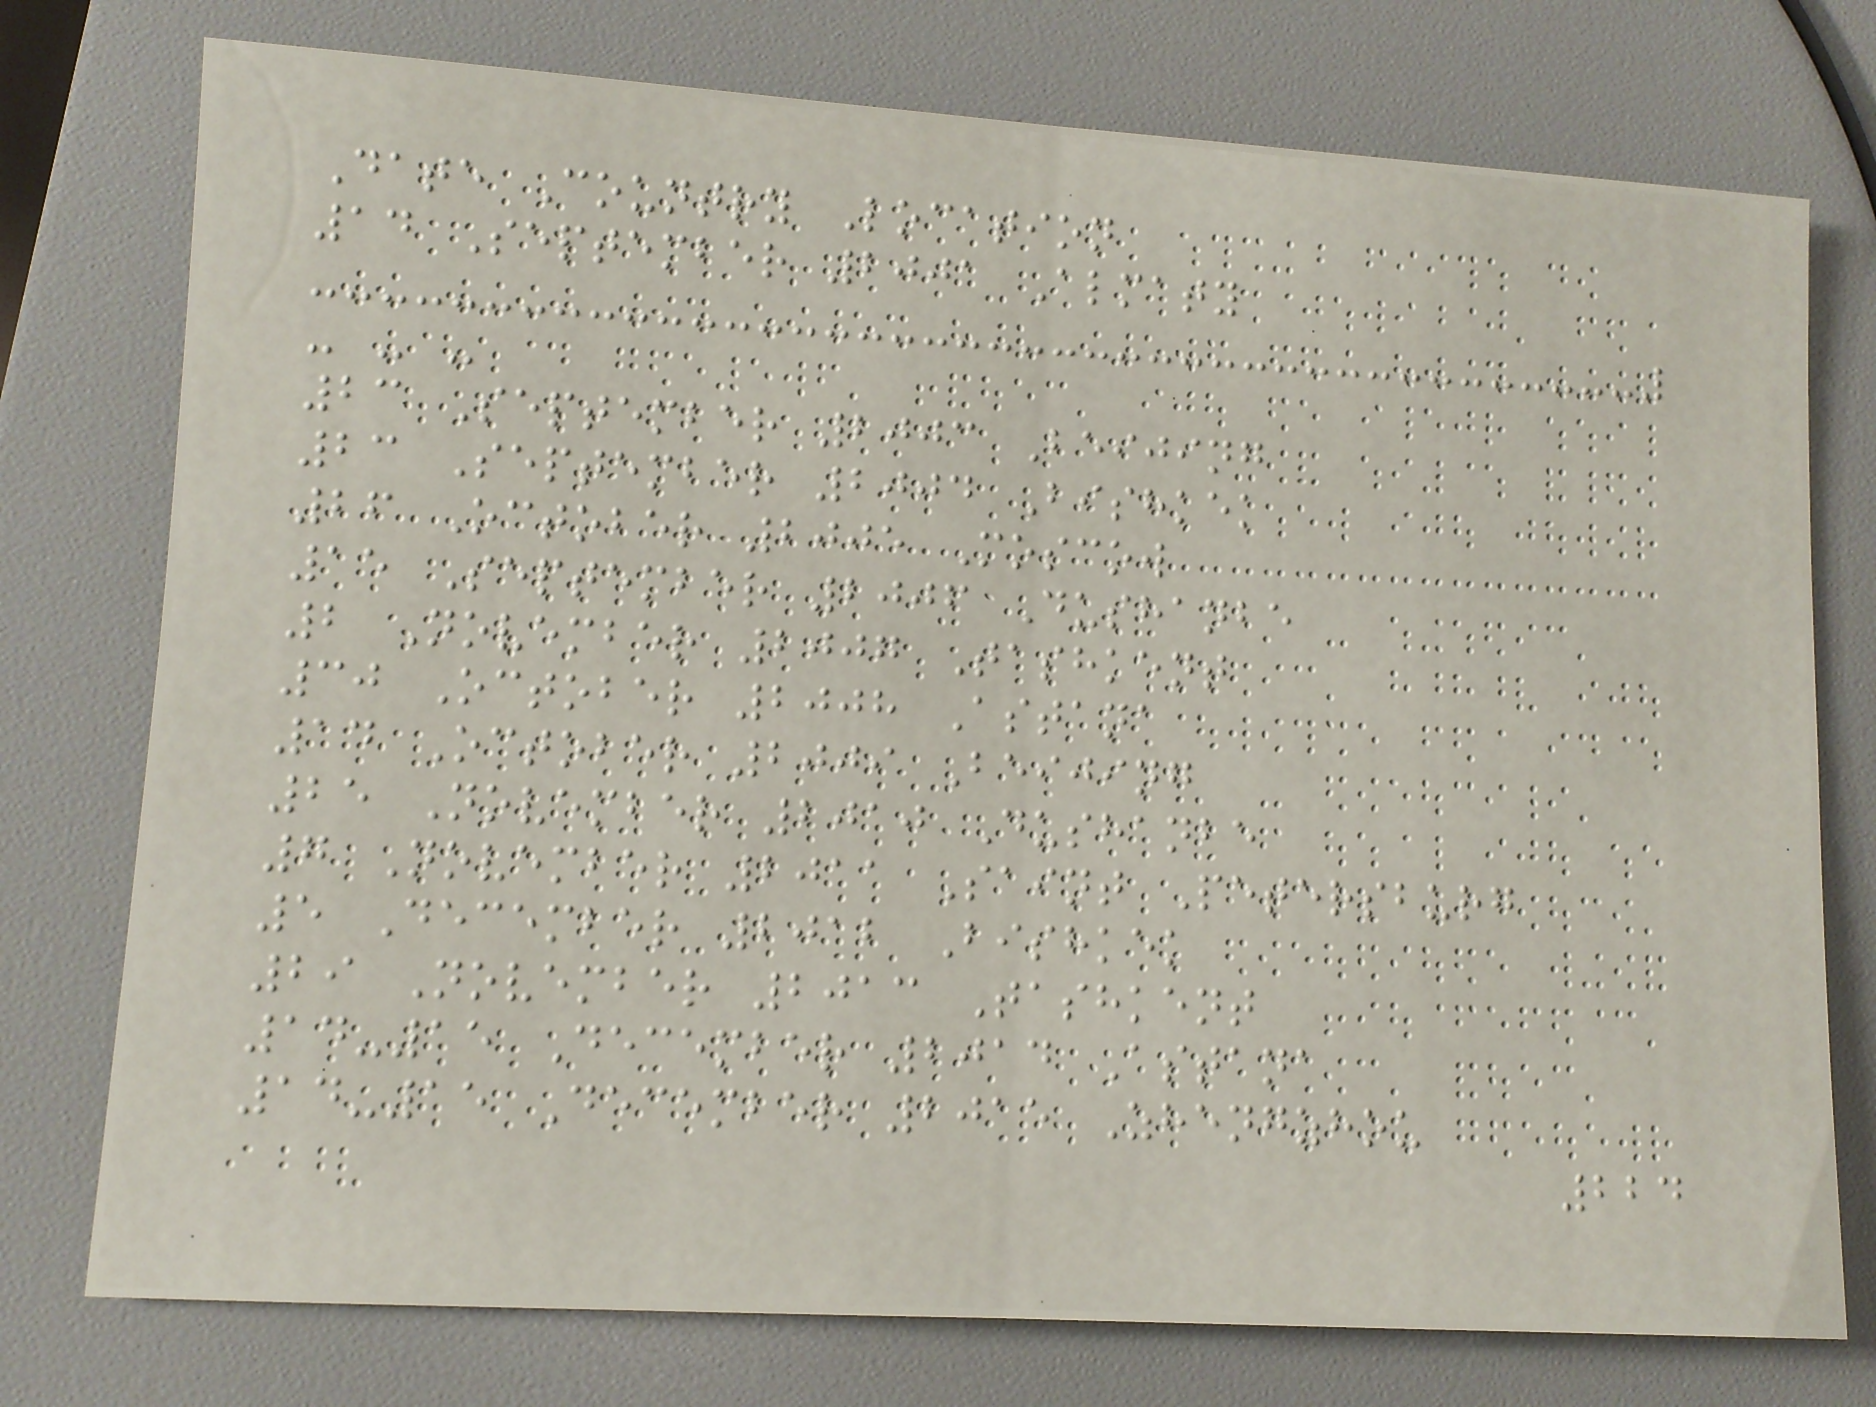Date Country Location
14 September 2001 Almaty
- - -
23 September 2003 Beijing
23 September 2004 Bishkek
26 October 2005 Moscow
15 September 2006 Dushanbe
2 November 2007 Tashkent
30 October 2008 Astana
14 October 2009 Beijing
25 November 2010 Dushanbe
7 November 2011 Saint Petersburg
5 December 2012 Bishkek
29 November 2013 Tashkent
14-15 December 2014 Astana
14-15 December 2015 Zhengzhou
224
